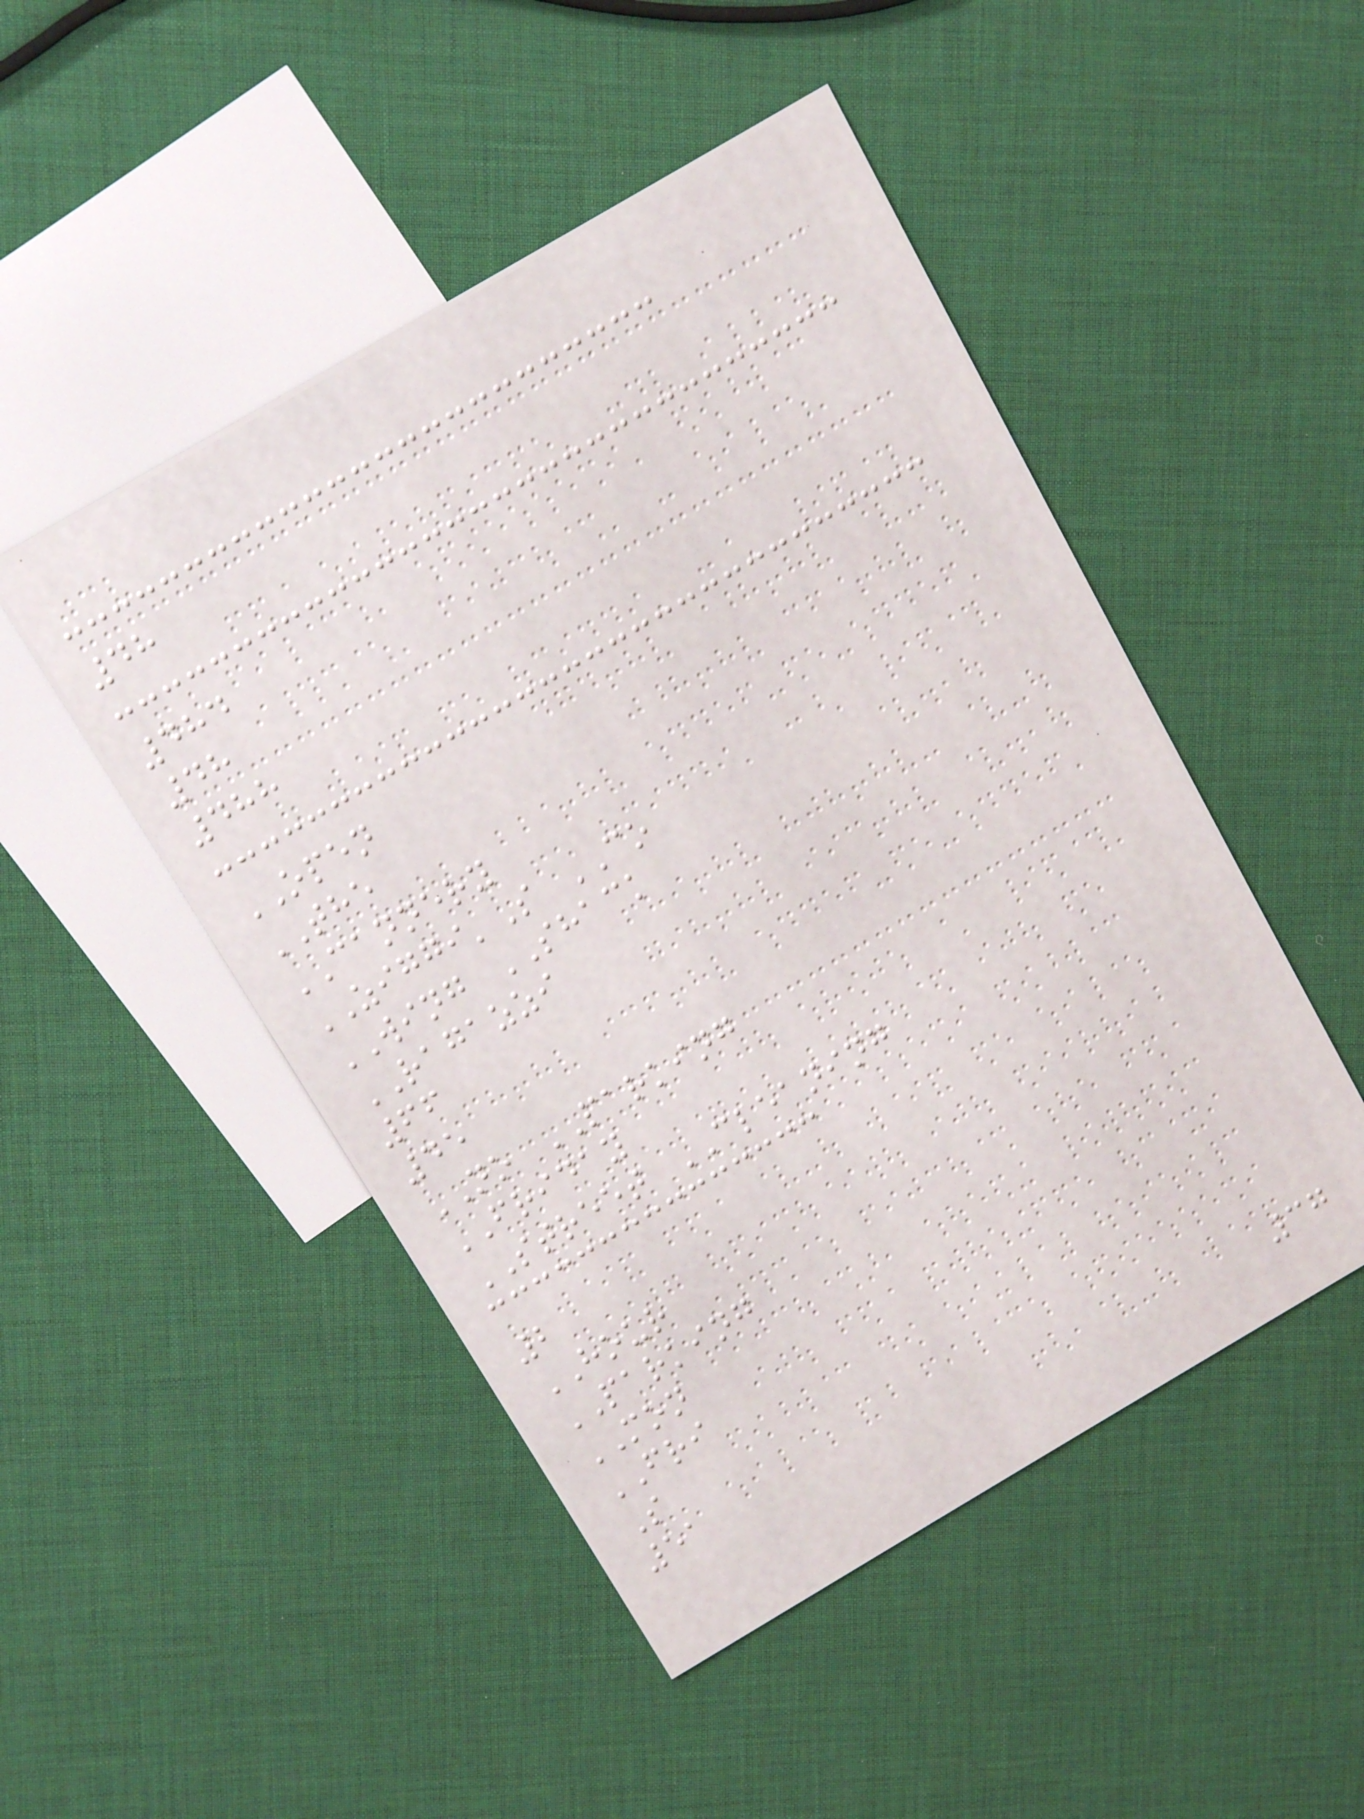48
484
48
488
OPEN
THE
CANNERY
ZIGGI'S CO
WING SHACK
RAGAZZI
66
45
NO PARKING
FRIDAY
STREET CLEANING
2
HOUR
PARKING
MON
FRI
S
51
37
